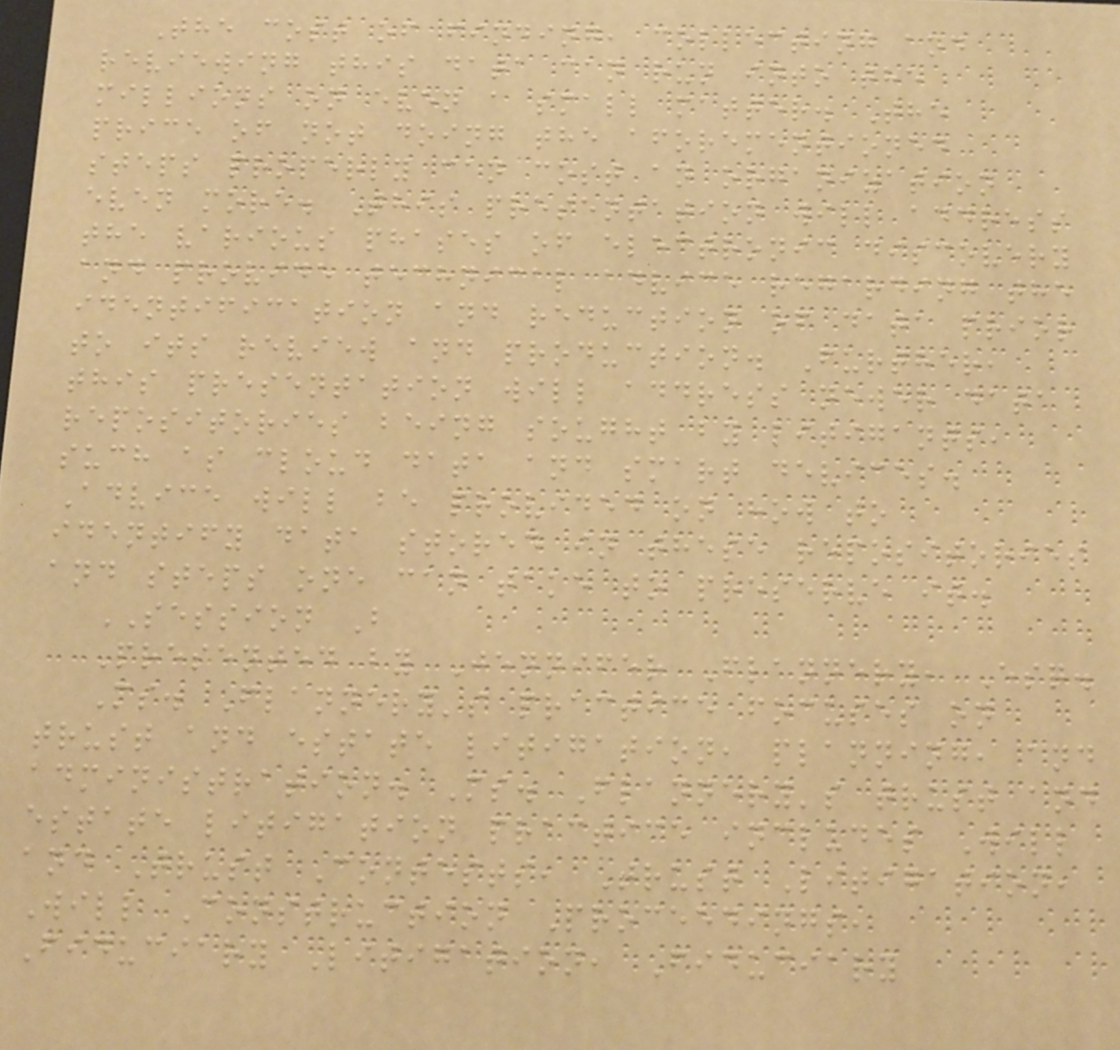The cost of finding, collecting and
reviewing this data can run into the
millions on even a small matter. The
price of not doing the aforementioned
steps properly can cost an organization
even more. This presentation will address
the various phases of electronic discovery
and provide technical advice regarding the
identification and reduction of data prior
to its review and production. Further,
this presentation will address newer data
repositories being sought by litigants,
such as cloud data and smart devices.
Advice will be provided on how to
identify data stored in these repositories
and steps one can take to preserve it.
SESSION B
Presented by Jennifer Flannery, Esq.
Ms. Flannery's practice focuses on
trust and estate litigation, planning, and
administration. Ms. Flannery's trust and
estate litigation practice includes Will
and Trust Contests, Trust Litigation,
Will Construction Proceedings,
Fiduciary Litigation, Fiduciary
